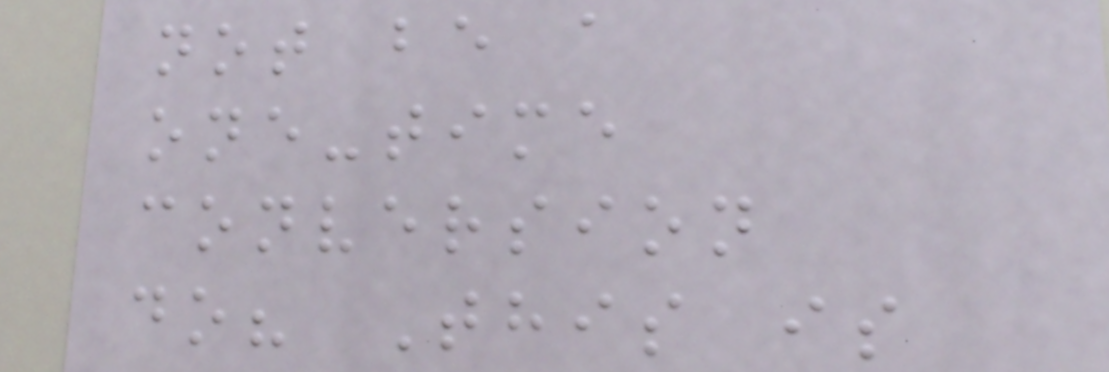not be a
one-time
conversion
do? This is
